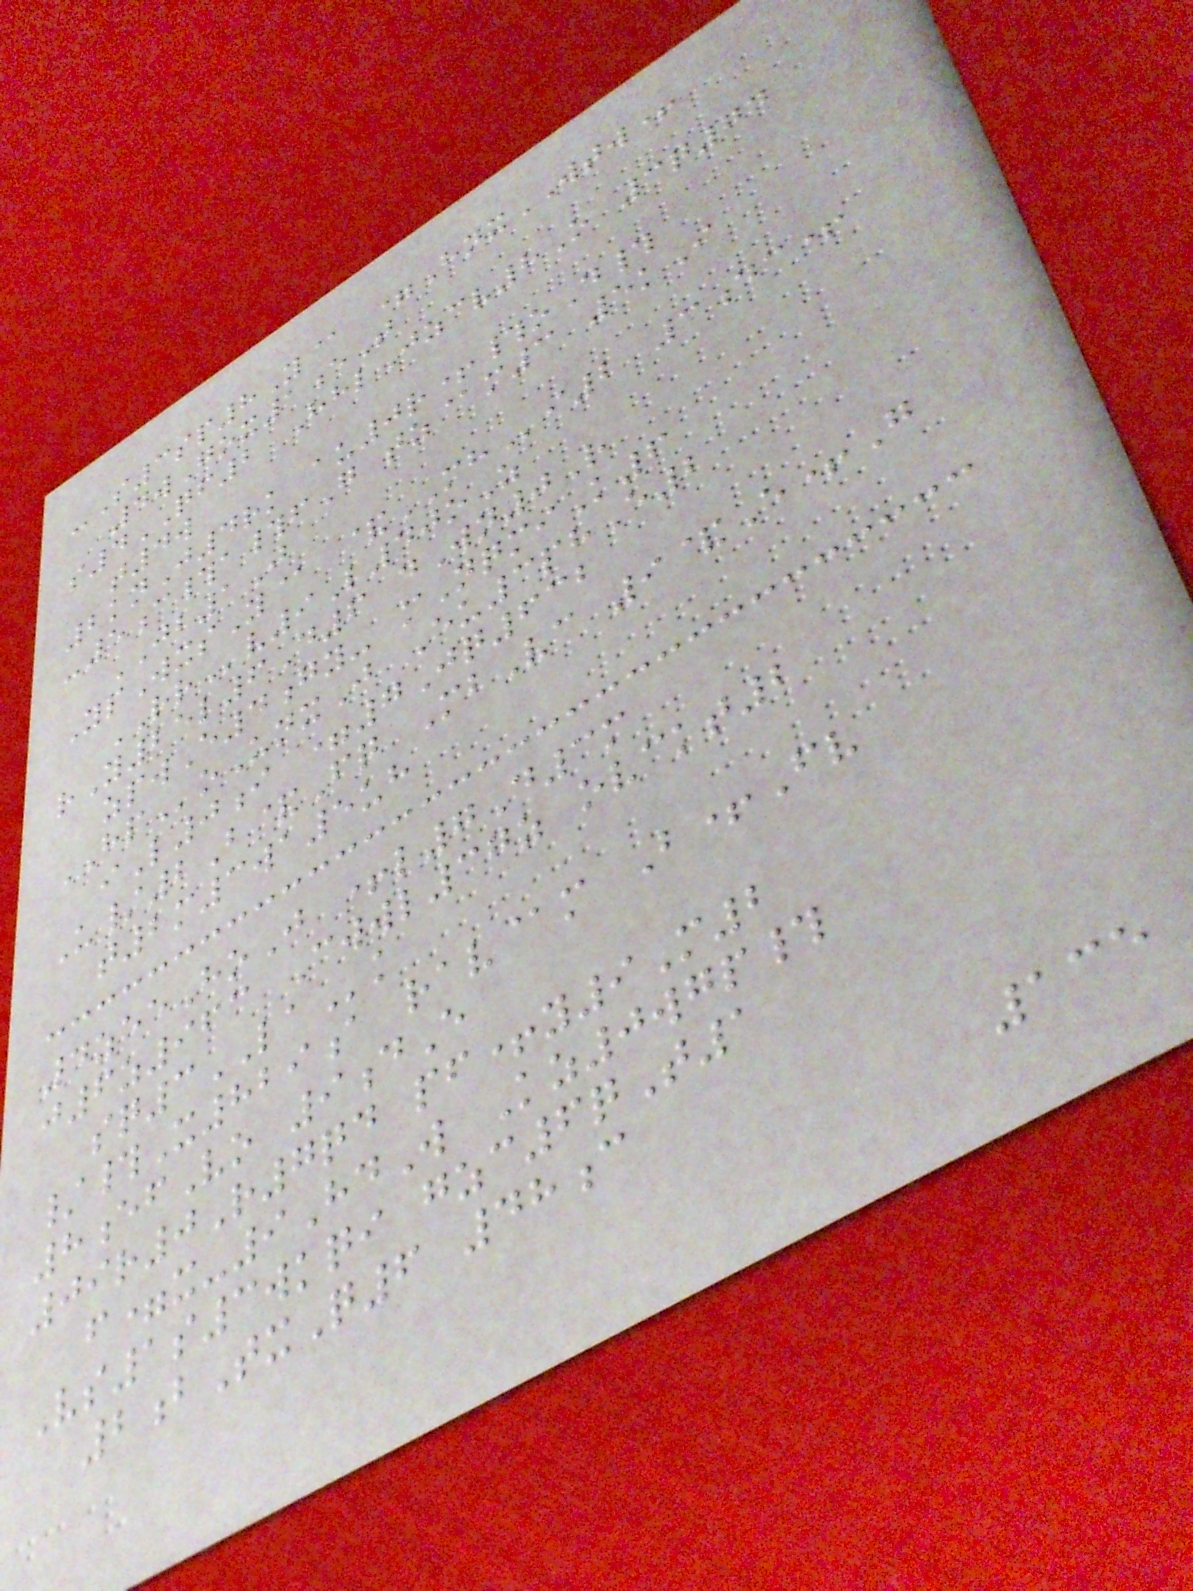-S3sp8Y@ =HnxWTW+
4wGox1eT
s4QF2 HhlJzcv8O 3q74
t4w
2knJ4rk au0r+#oD#
-5c#a#fG tz@m3 5kI
JB1J
YpWxsY@ &MHi2 3dc+
RRv9L40oZ
rY25l6D6 dWn0R
zpwE4gy- mNqmiK6
HPoUnxJ Eu3phE2
iL0i =7Jq632
U/2B&Fq MbVc 9&E+G
t2m3wa5uh
4zeeHoJ +l7D3m
j6z963 Cwwl37z ovckt2
sq3LAk
/#X829a rav@m B+Fv
8efVo 9dE
09r0R7qd pf+y9M2
f=x-9HdW Kz0wgp#
Vs1s3wkqi gzc6qT1
2bTxQ6 48c
135
